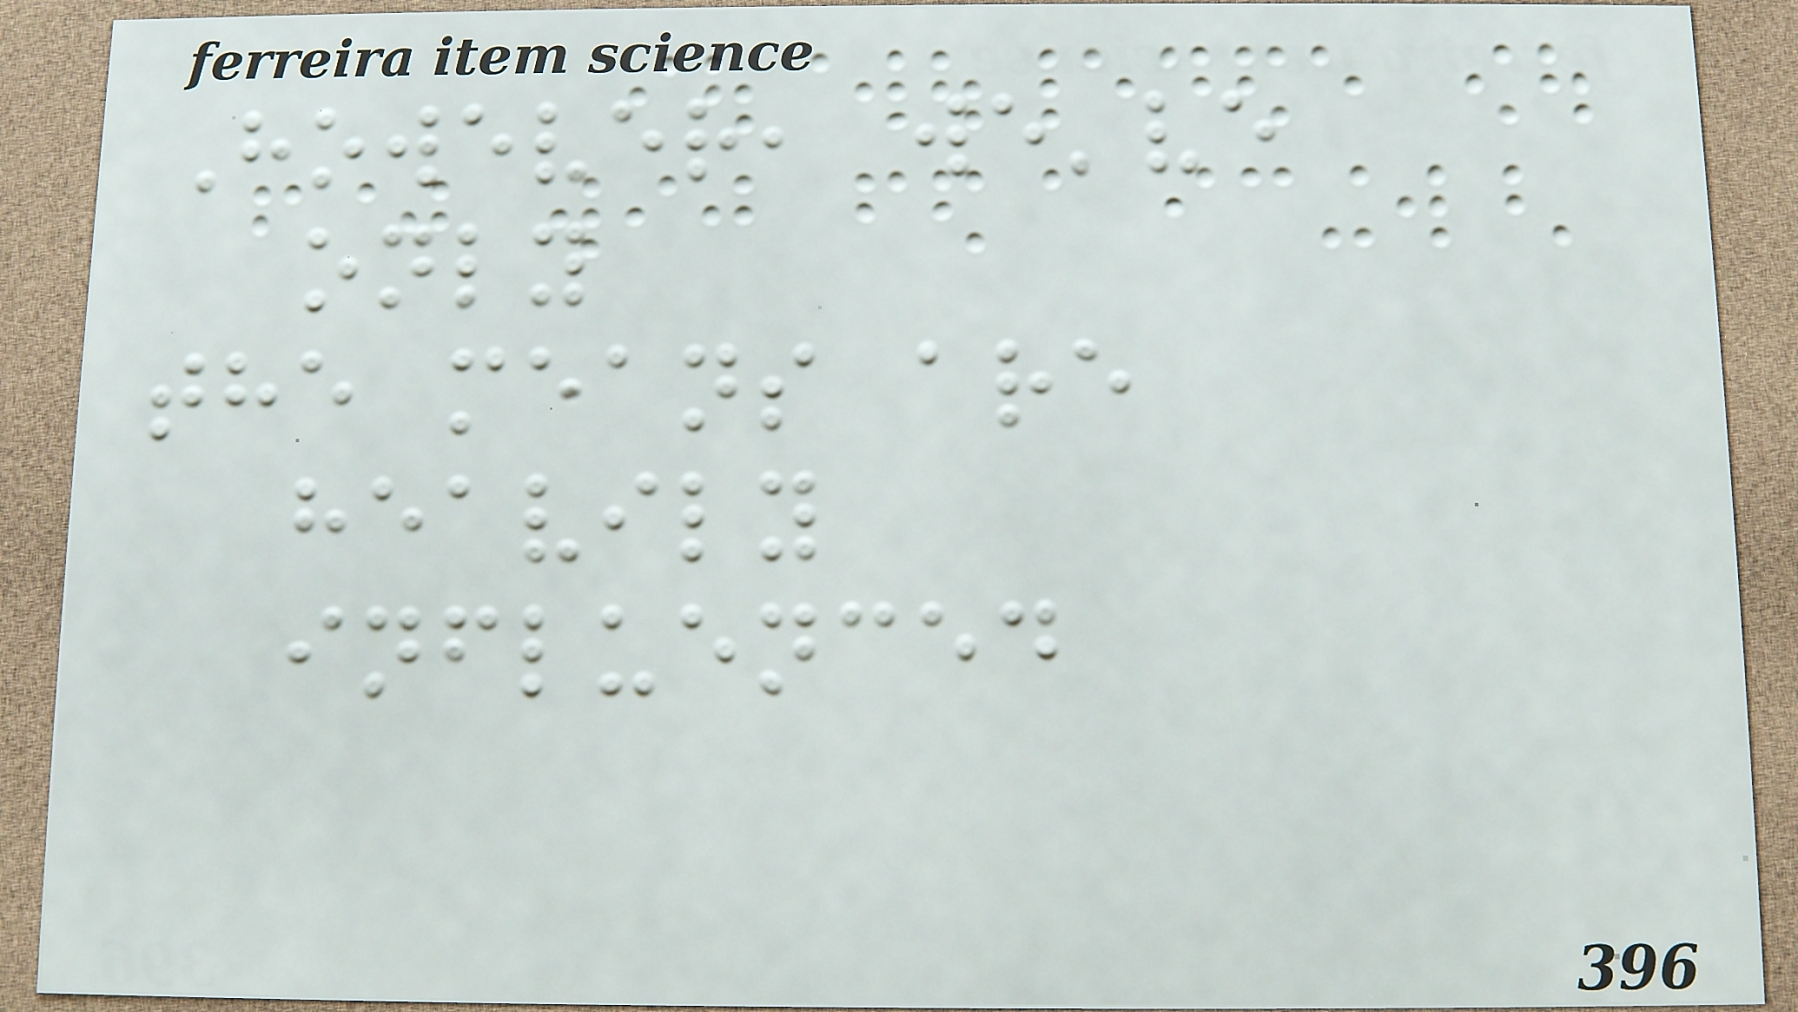However, we've
only
the means are
heavily
influenced
